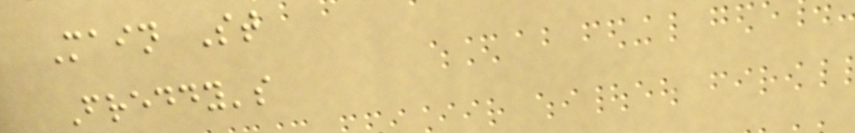Main St
Freddy's
